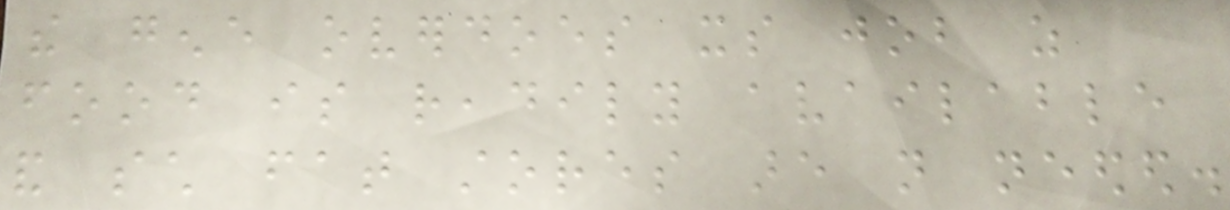the gene overdoes its job as
food is readily available
and such fat stores are not needed.
